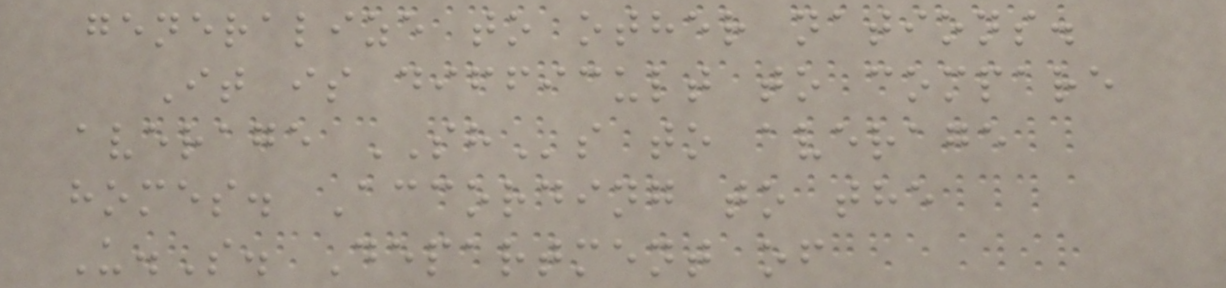generalize to other nations.
It is difficult to compare
average SHs to average
homes. According to the
U.S. Department of
